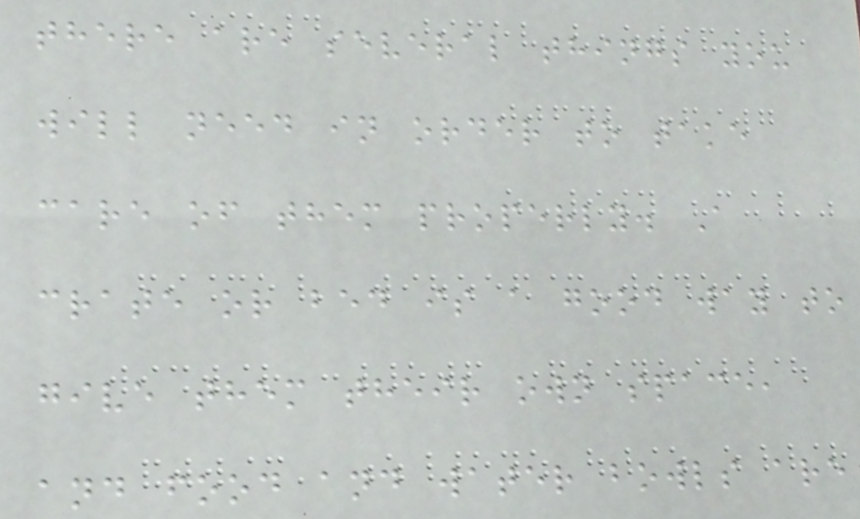there are several things you
will need in order to take
care of them properly. A
crate or bed is a good way to
give them their own space,
and food and water bowls are
